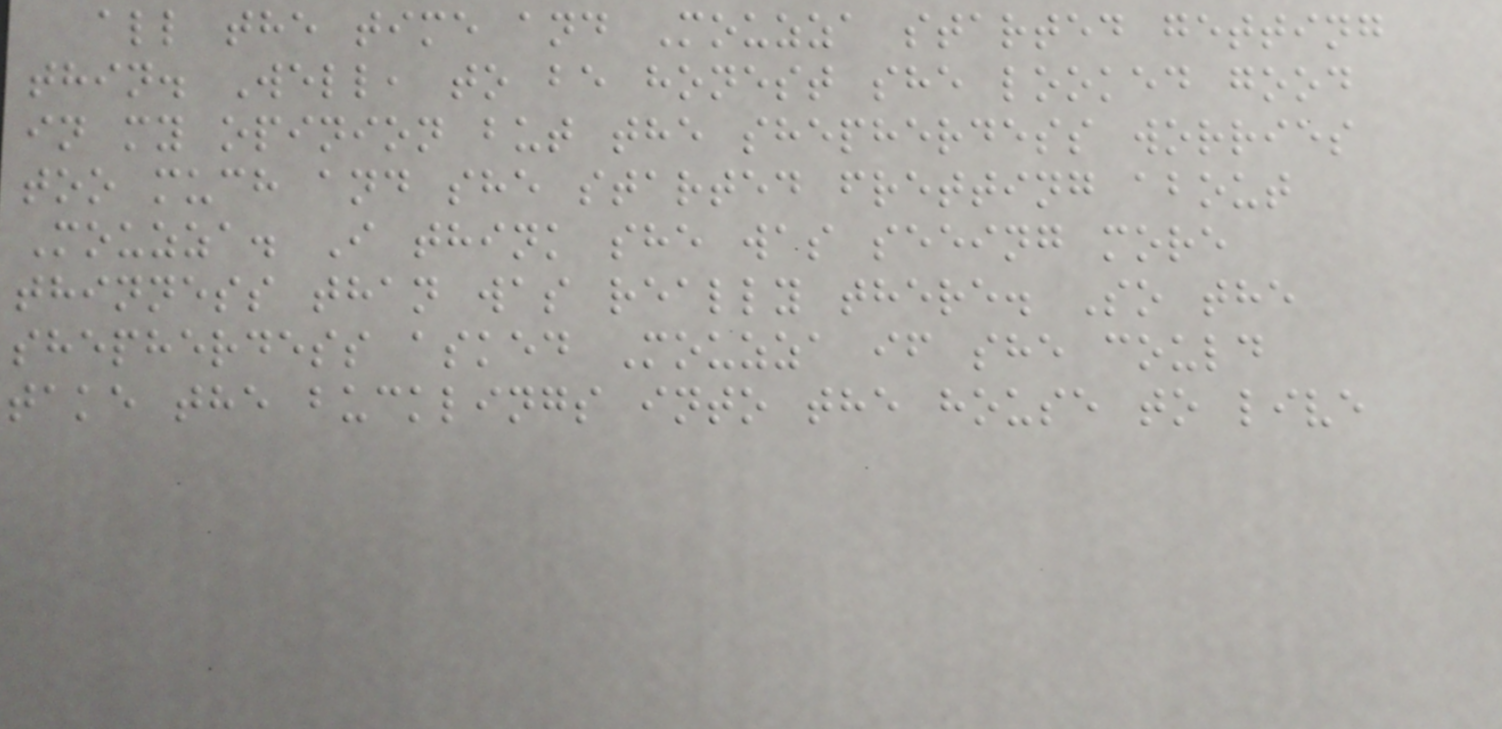all the time and Mouzza started getting
thin. Well, to be honest she looked good
in my opinion but the shepherdess worries
too much and she started fretting about
Mouzza. I think she was seeing more
thinness than was really there. So the
shepherdess asked Mouzza if she could
take the bucklings into the house to live
